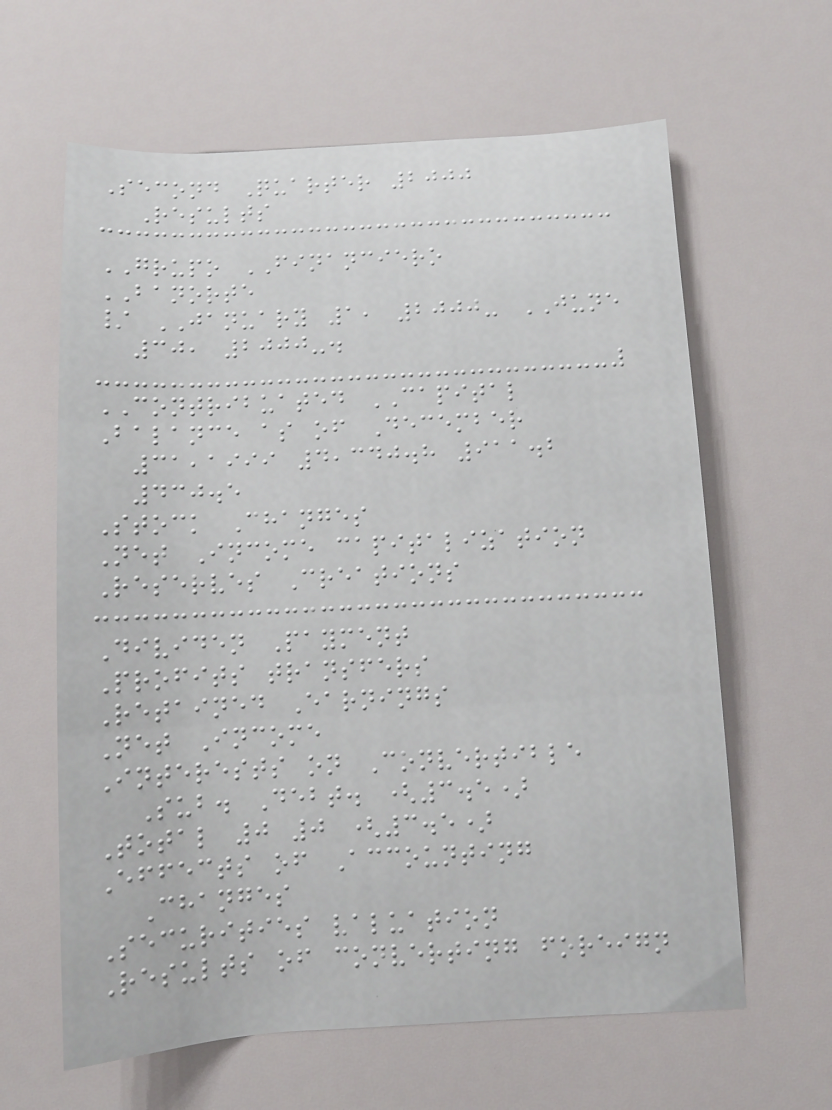Second Quarter 2000
Results
GRUPO FINANCIERO
BANORTE
/ JANUARY 1, 2000- JUNE
30, 2000-.
CONTRIBUATED CAPITAL
Balance as of December
31,1999 4,340.8 911.2
430.5
Stock Changes
Net Income capitalization
Reserves Creations
Dividen Payment
Profits transfers
Retained Earnings
Net Income
Interests on Convertible
Sub. Debt. (3.5)
Total 0 0 (3.5)
Effects of Accounting
Changes
Securities valuation
Results of converting foreign
